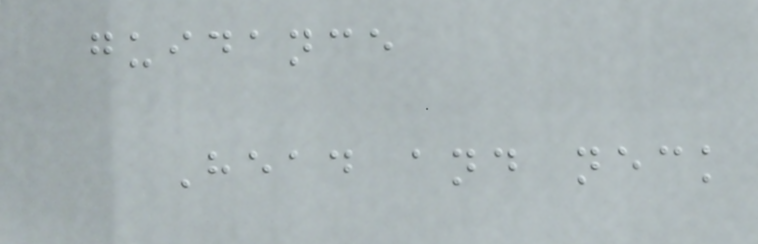guidance
Head and neck
